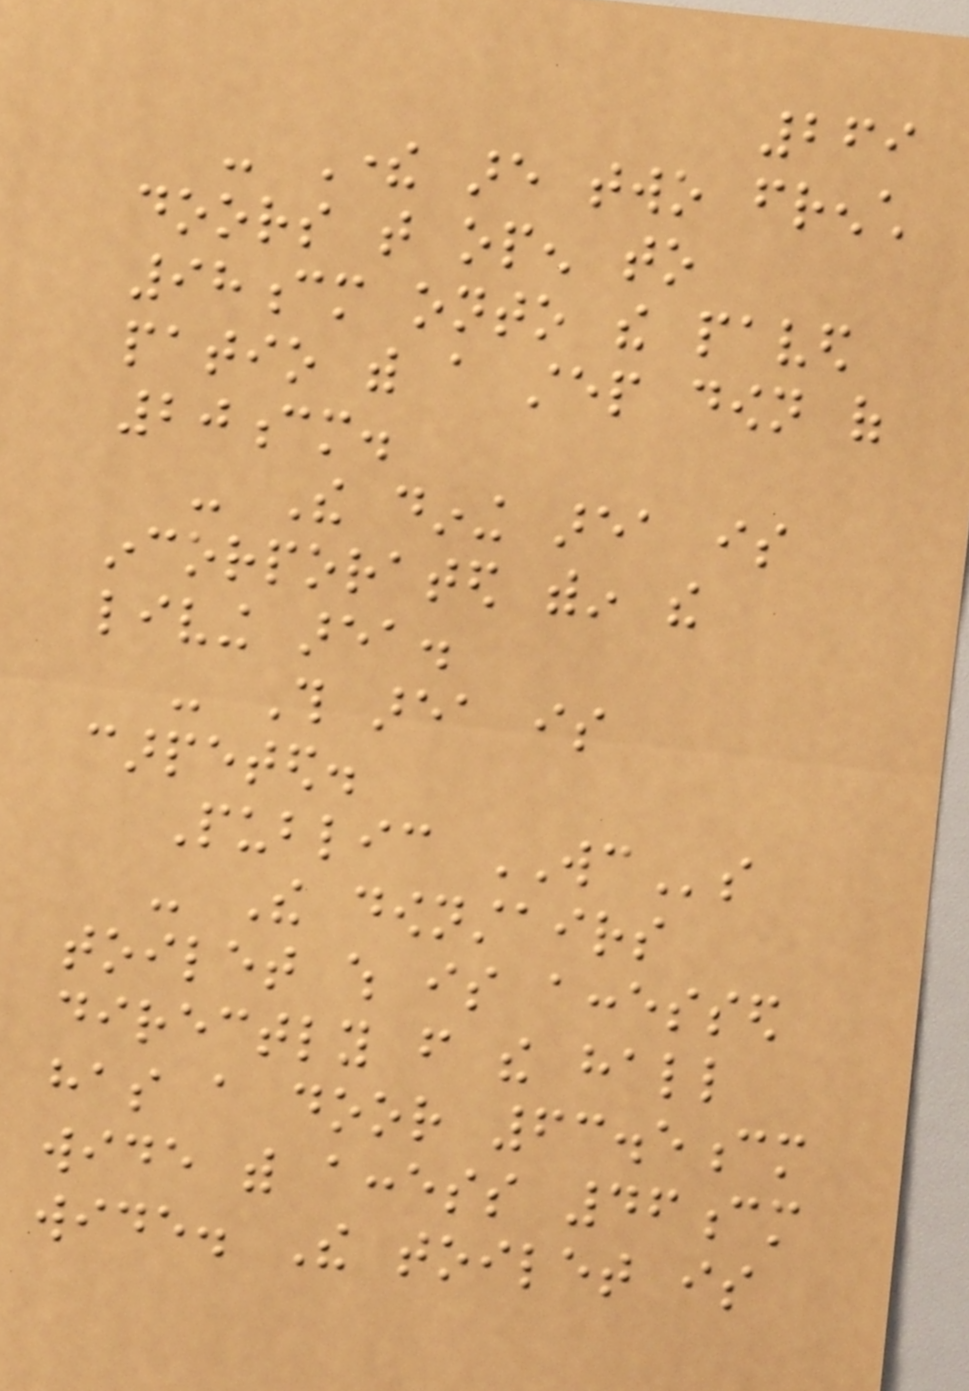269
- There are two french
doors that open to
98cm onto the paved
patio with a step down of
20cm.
- The dining area is
incorporated within the
living area.
- This area is
carpeted.
Public WCs
- The downstairs
toilet which is accessed
directly from the hall
has a door 63.5cm
wide with access 46cm
wide. The toilet is
